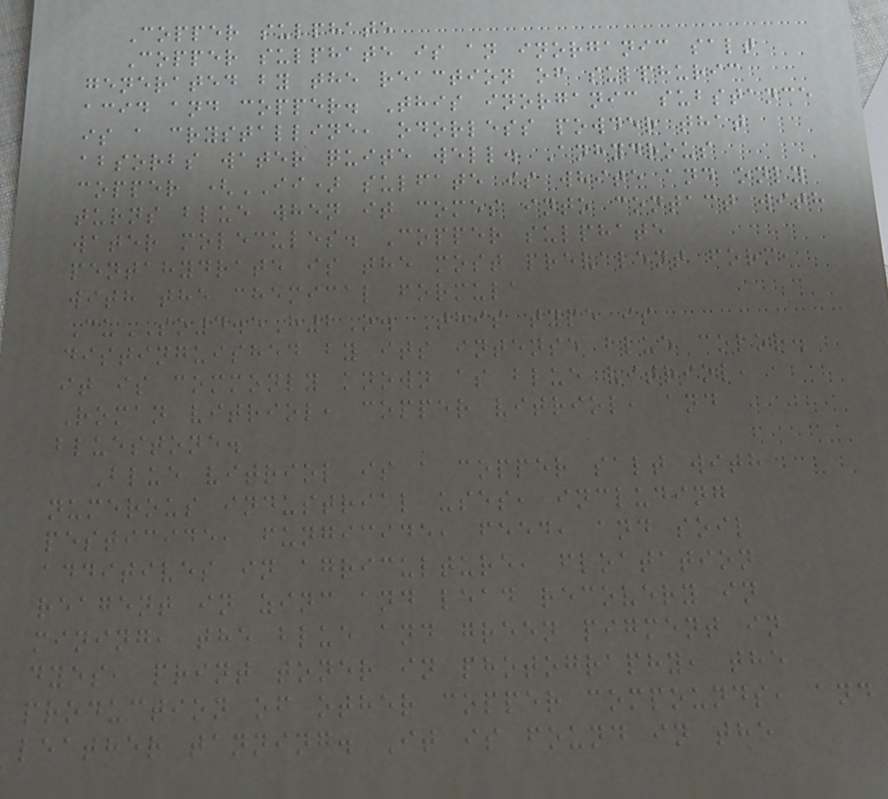Copper sulphate
Copper sulphate is an inorganic salt
generated by the reaction of sulphuric
acid and copper. This inorganic substance
is a crystalline, odorless powder that
absorbs water quite well. Anhydrous
copper (II) sulfate is white and only
turns blue when it comes into contact with
water molecules. Copper sulphate
pentahydrate is the most prevalent form,
with the chemical formula
CuSO4.5H2O. This type is
distinguished by its intense blue color.
it is commonly known as blue vitriol,
Roman vitriol, copper vitriol, and
bluestone.
Blue vitriol is a copper salt with
numerous industrial uses, including
pesticide, fungicide, feed, and soil
additives in agriculture, floatation
reagent in zinc and lead recovery in
mining, the blue and green pigment in
dyes, print toner in photography, the
production of other copper compounds, and
leather tanning. It is found in the
